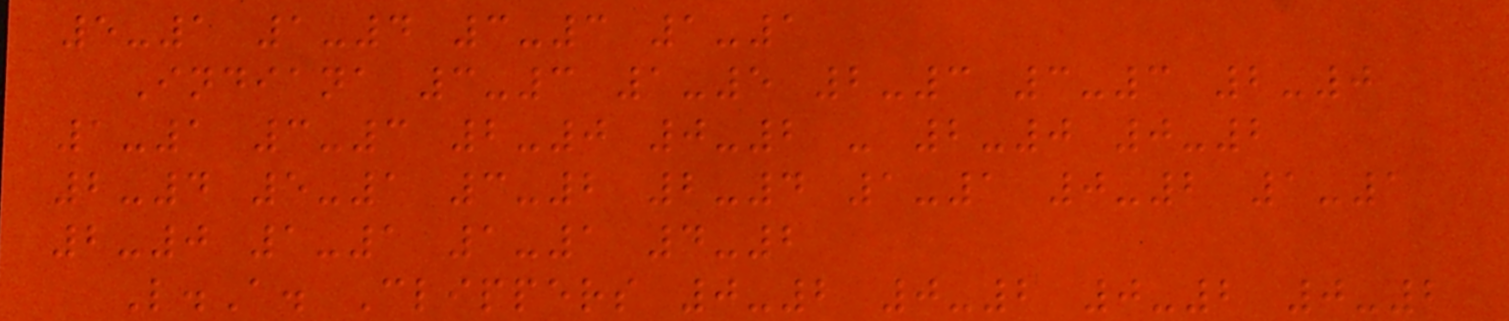5-1 1-4 3-3 1-1
Indiana 3-3 1-5 2-3 3-3 2-0
1-1 3-3 2-0 0-2 - 2-0 0-2
2-4 5-1 3-2 2-4 1-1 0-2 1-1
2-0 1-1 1-1 4-2
L.A. Clippers 0-2 0-2 0-2 0-2
